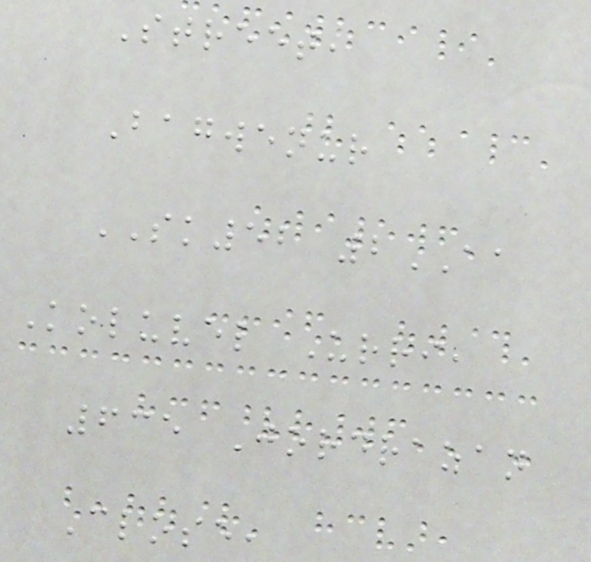Street,
Bagwenur
SK52 2AA
Koluvel Urri,
635 Jordrazan
Close,
